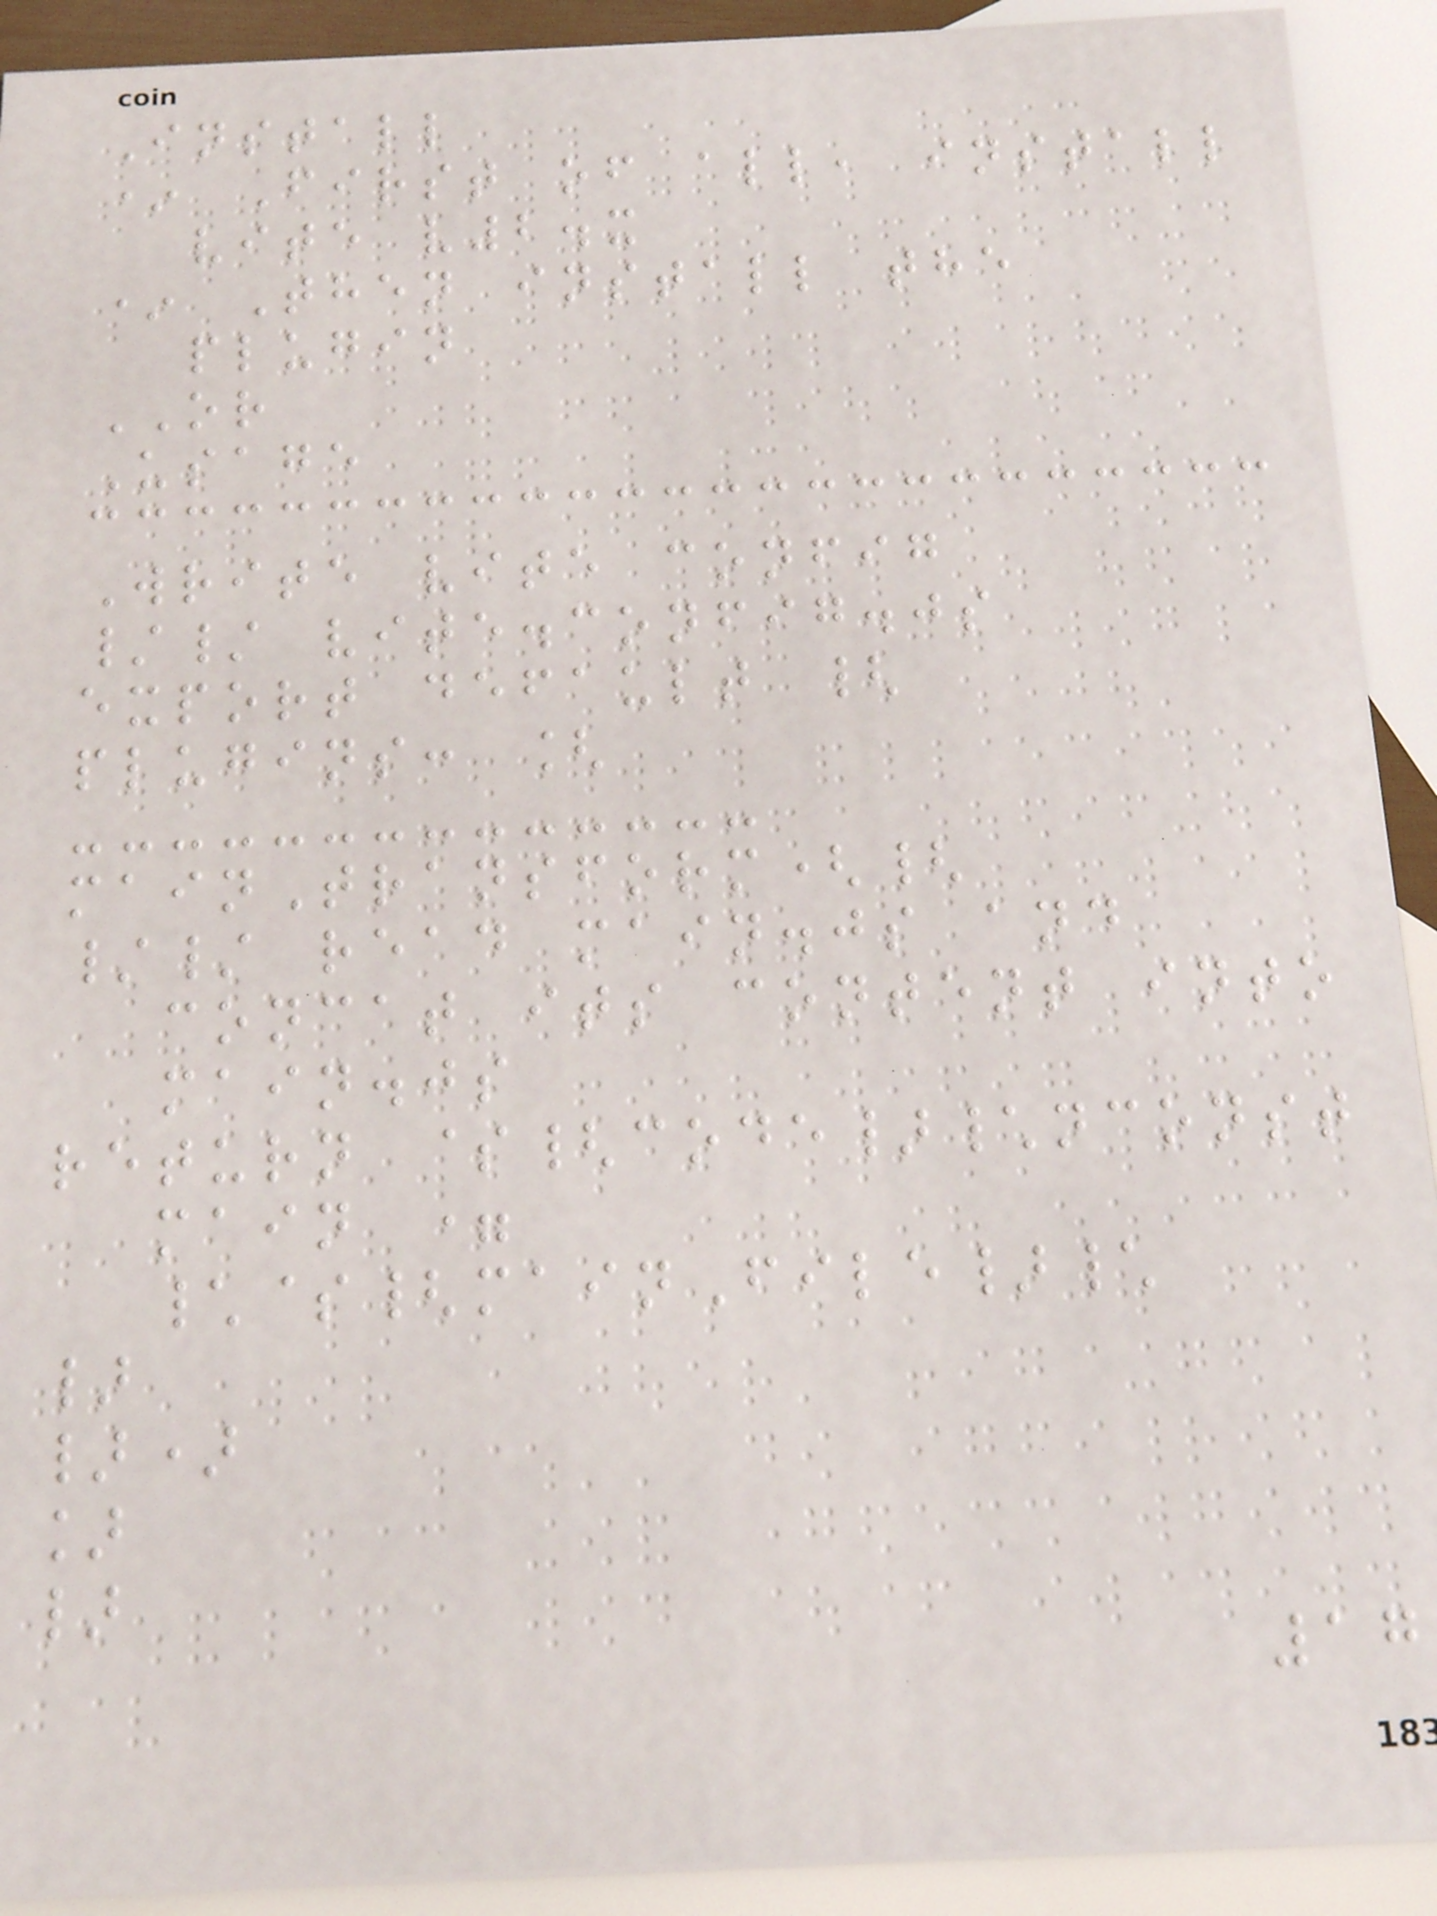Install
* First of all, install
vite v2.x
* Then install the
plugin
OR
Usage
Write vite config
// vite.config.js
export default {
plugins: [
mainTransform({
// read main.js and
concat its content into
main.js
return ${code}\nconst
main =
\${mainFile}\
}
})
]
}
17
